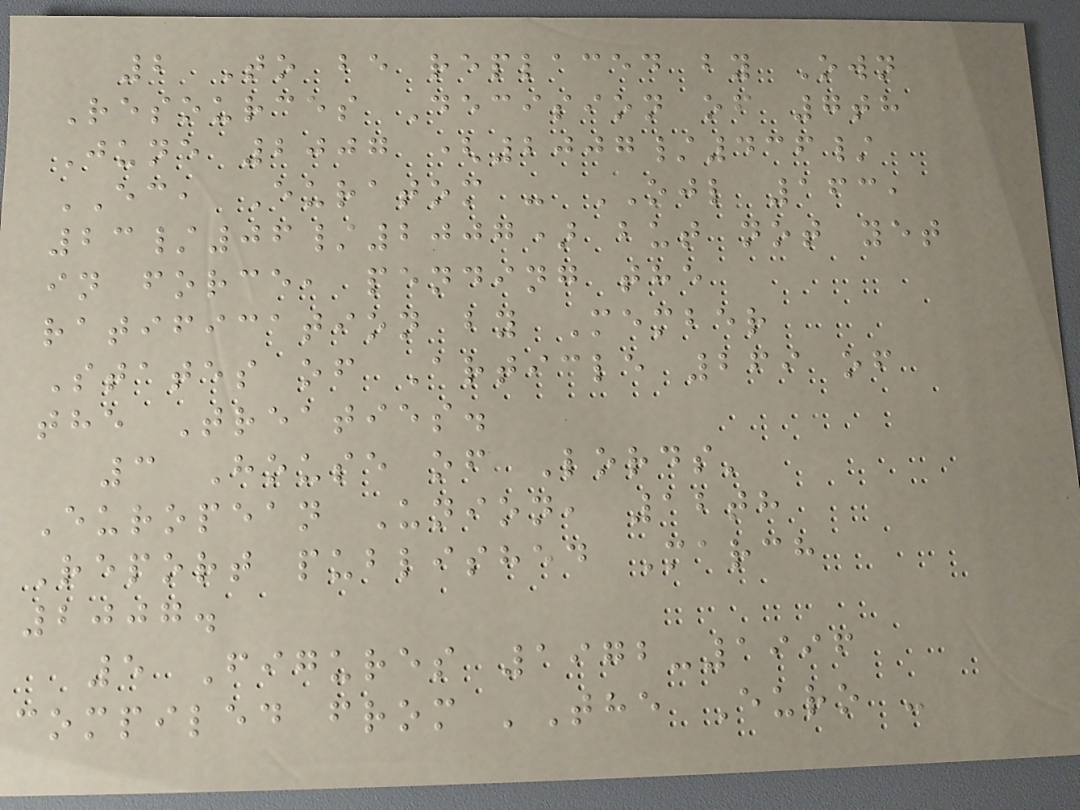2 To be replaced by Own
Resources Decision of 7th
June 2007 (2007/436/
EC, Euratom - OJL 163,
23/06/2007) but not yet
in force, pending the
ratification by Member
States of Article 269 of
the Treaties.
3 House of Lords'
European Union, 12th
Report published March
2007.
5 Figures 1972-1996
compiled from 'The Euro -
